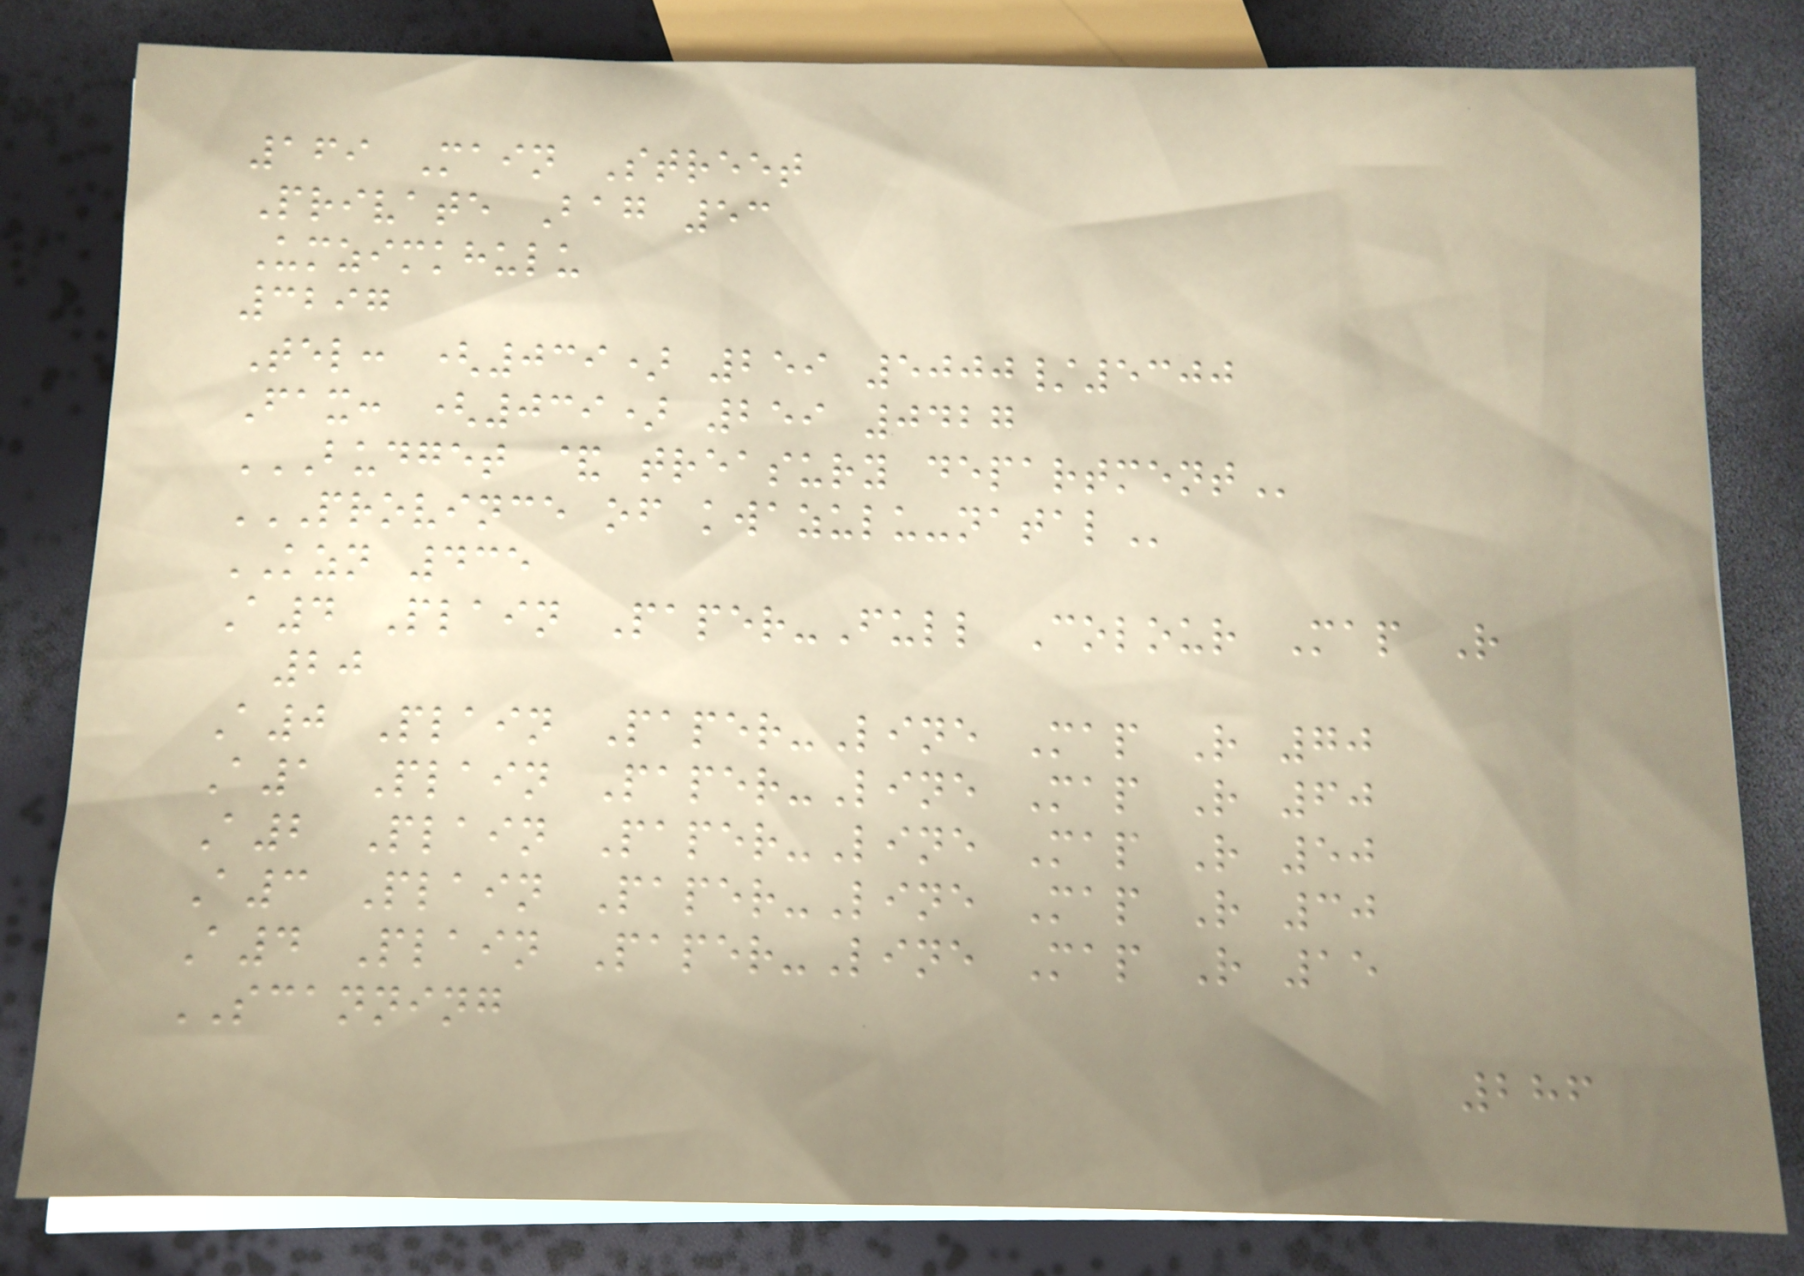169 Main Street
Private Bag 53
Umzimkhulu
3297
Tel: (039) 259 5000/5300
Fax: (039) 259 0427
BUDGET & TREASURY DEPARTMENT
PROVINCE OF KWAZULU-NATAL
KZN 435
A4 Plain Paper-Full Colour Map R
20
A0 Plain Paper-Line Map R 70
A1 Plain Paper-Line Map R 60
A2 Plain Paper-Line Map R 50
A3 Plain Paper-Line Map R 30
A4 Plain Paper-Line Map R 15
SCANNING
286
